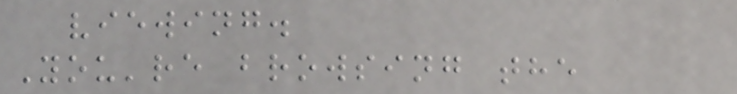viewing.
You're browsing the
